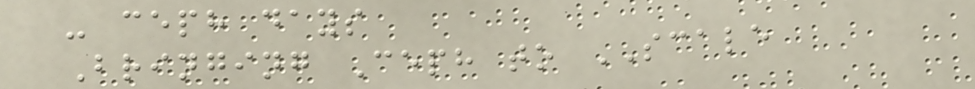- ceph days
Bringing Ceph to SCALE
